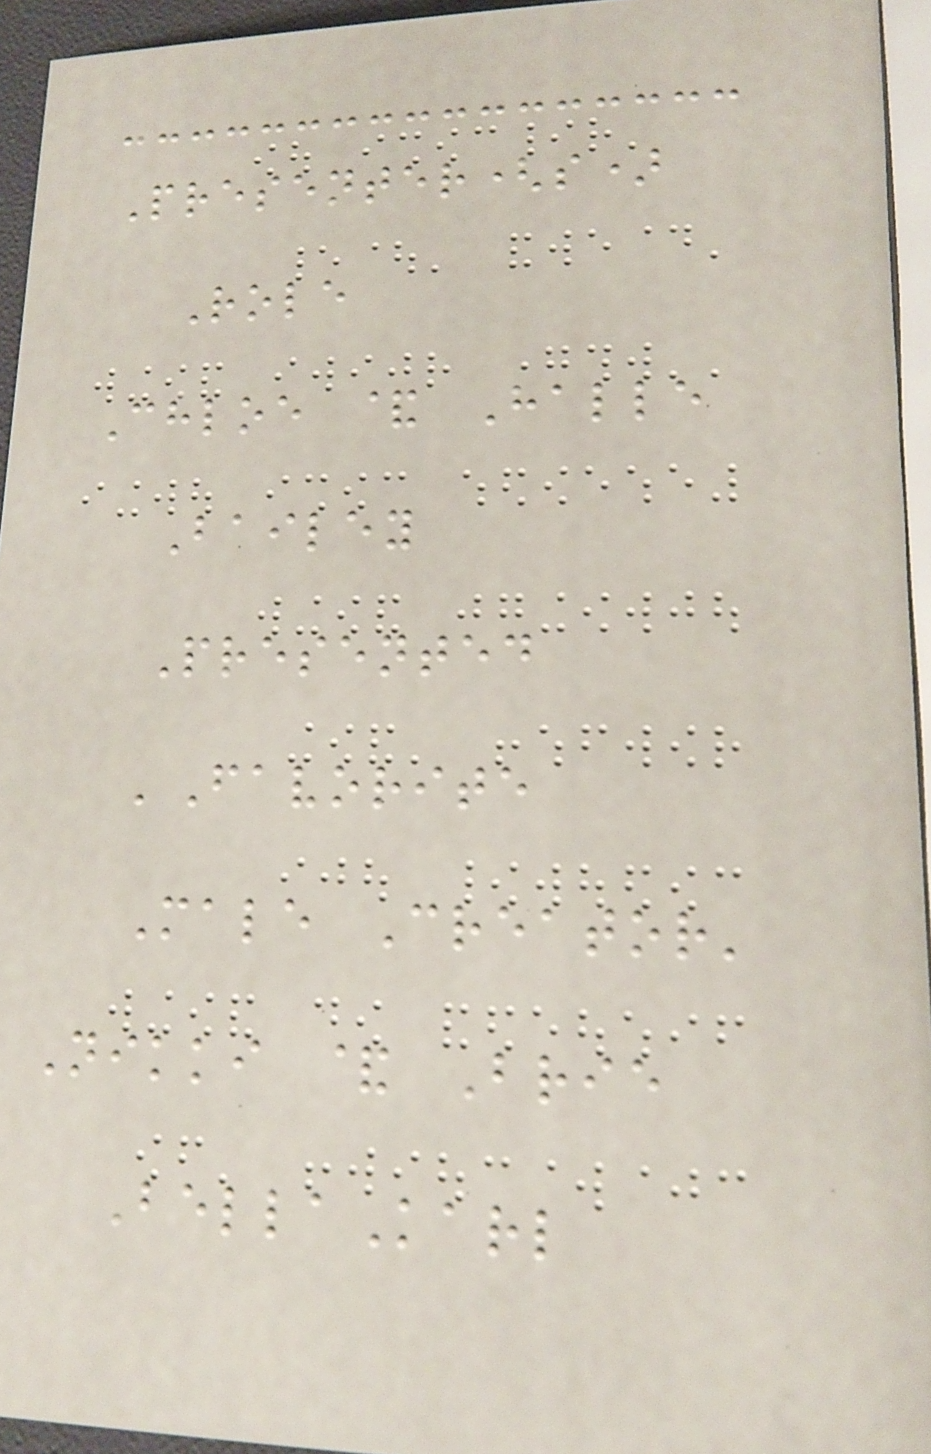Presenter(s)
Role
Chloe & Halle
Bailey
Presented
'Favorite
Male Creator'
Nikki & Brie
BellaKarl
